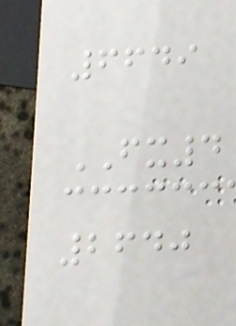6649
FX4
2640
